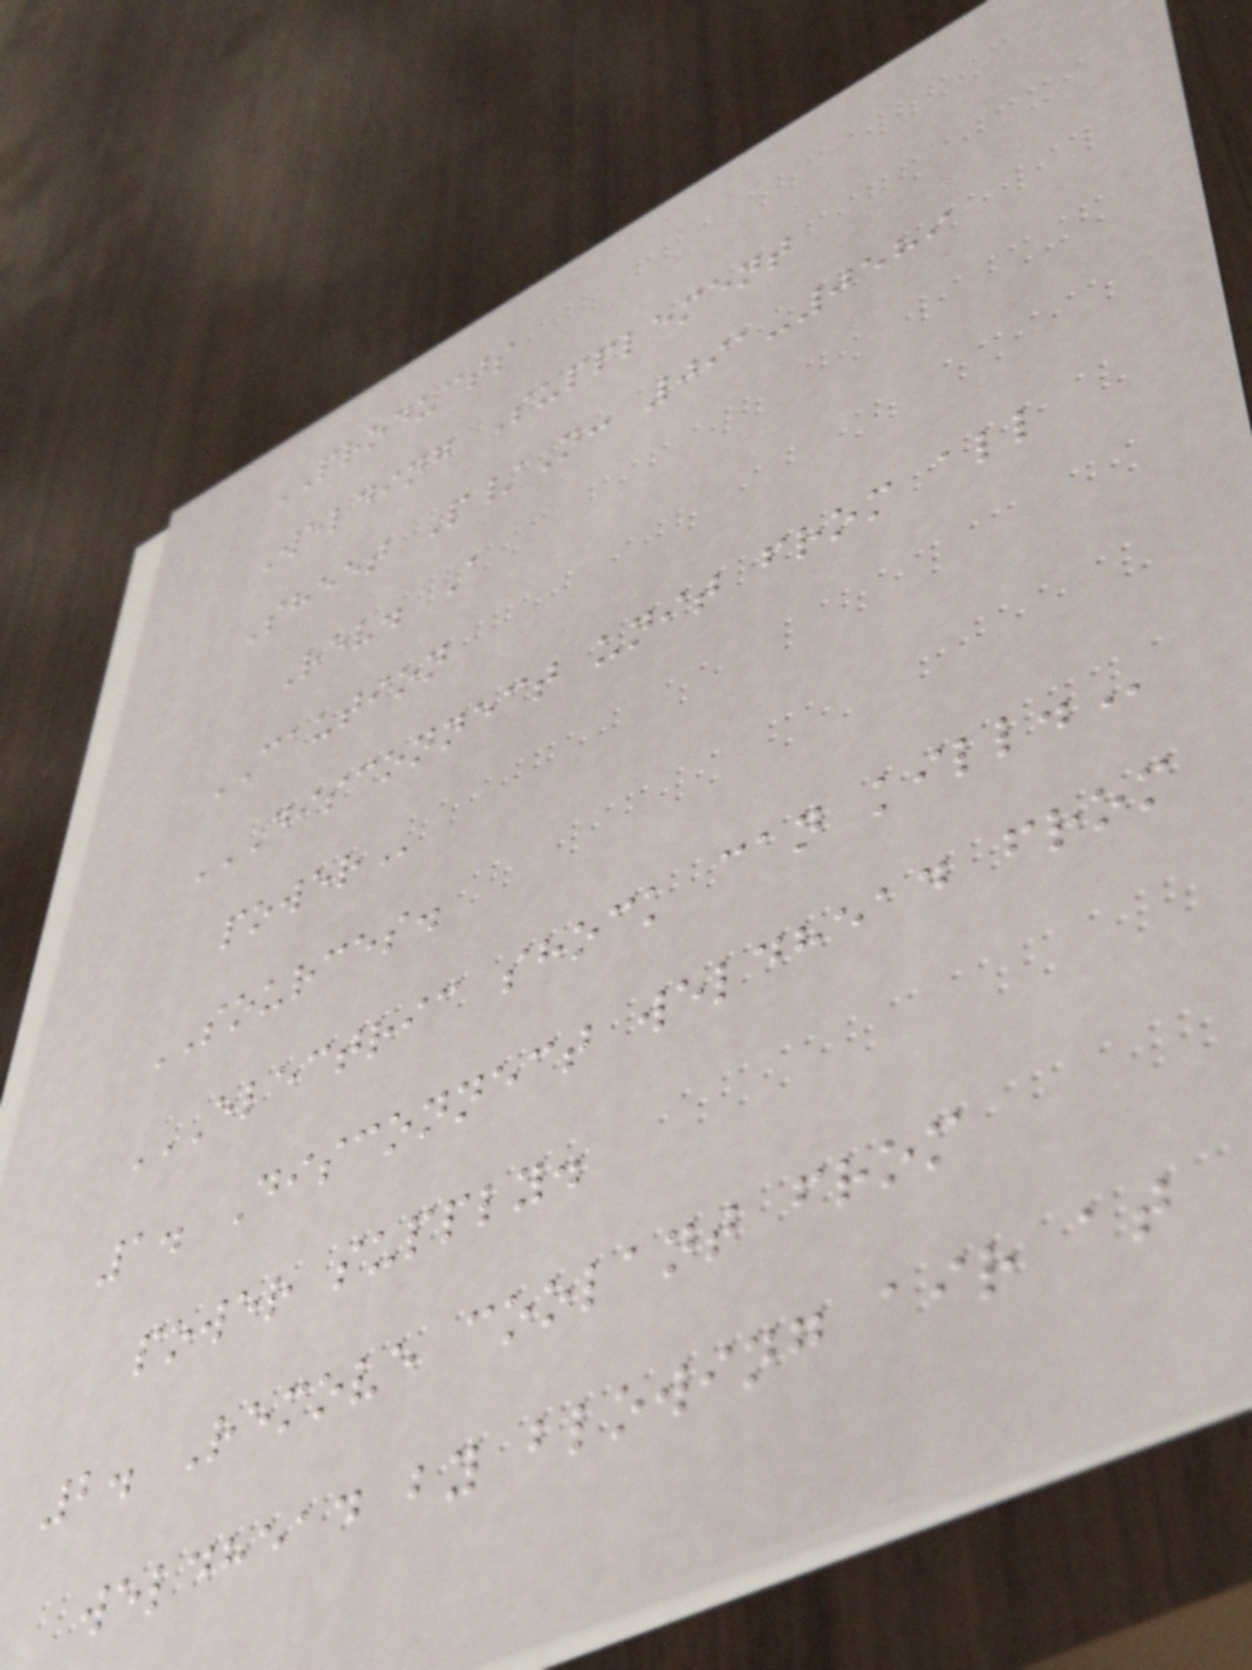PRODUCTS
Welding Supplement
Sheet P/N: 091-0589
Rev. A
CAUTION
DISCONNECT UNIT FROM ALL
SOURCES.
ELECTRIC SHOCK CAN KILL.
1. Disconnect weldhead from
power supply.
2. Remove coolant from
weldhead by blowing air at
